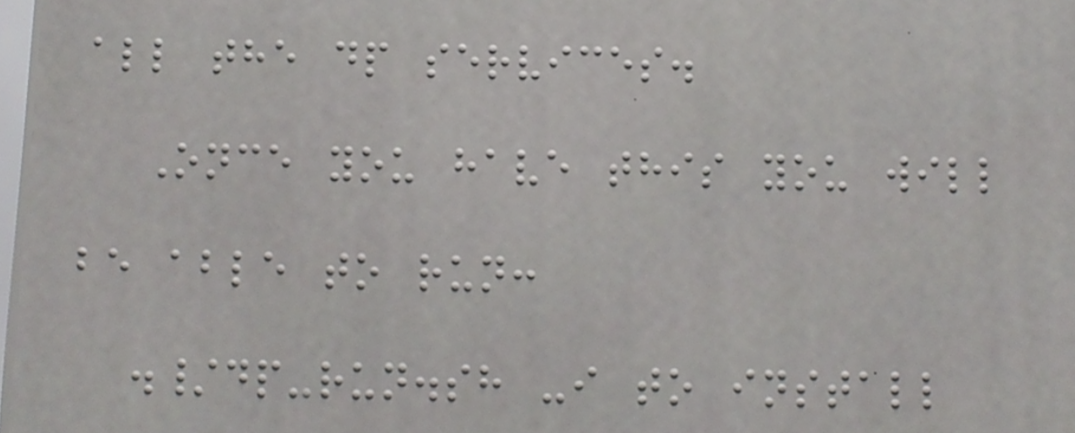all the dp services.
Once you have this you will
be able to run:
./dp-run.sh -i to install
